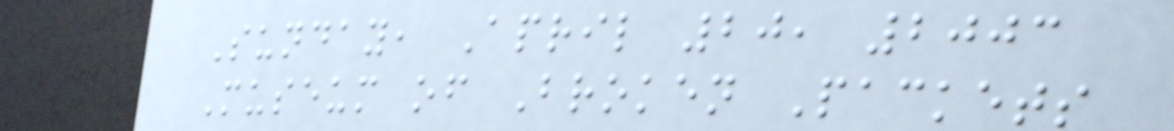Sunday, April 20, 2003
Museum of Broken Packets
